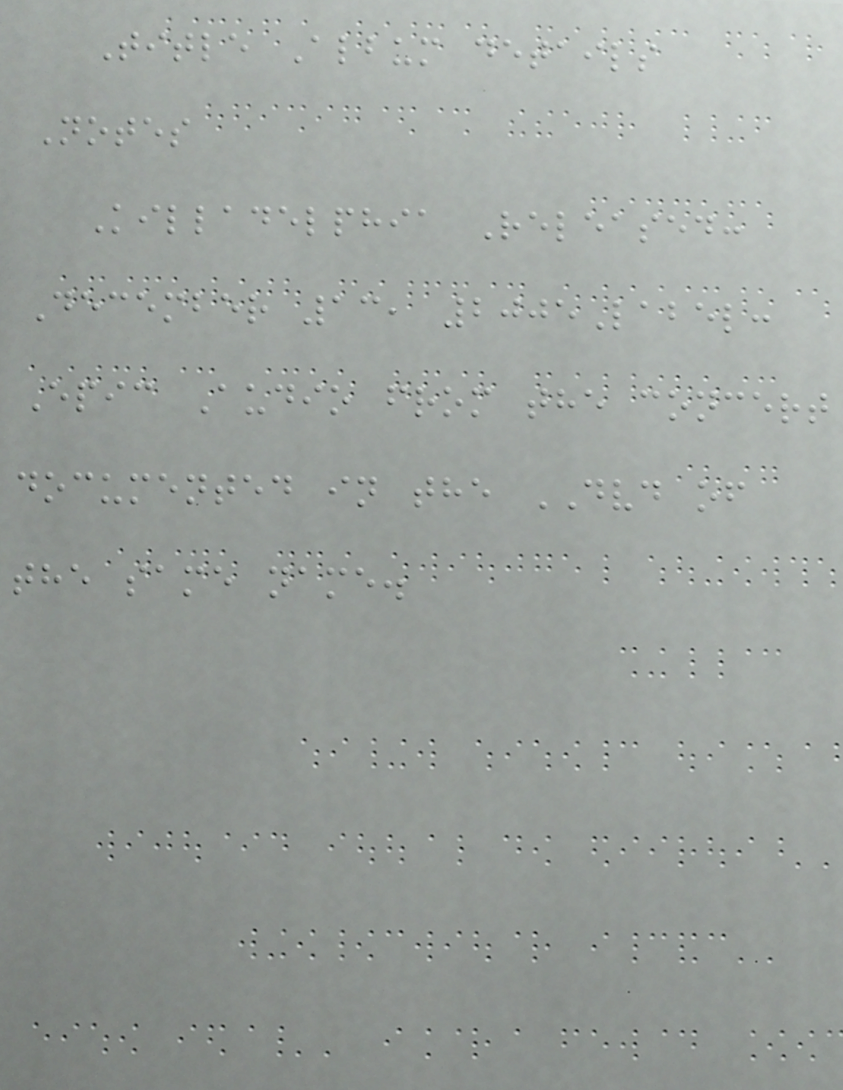Title Album details
Notes
Killadelphia Released:
December 13, 2005Label:
Epic Audio from the concert
documented in the DVD of
the same name.
